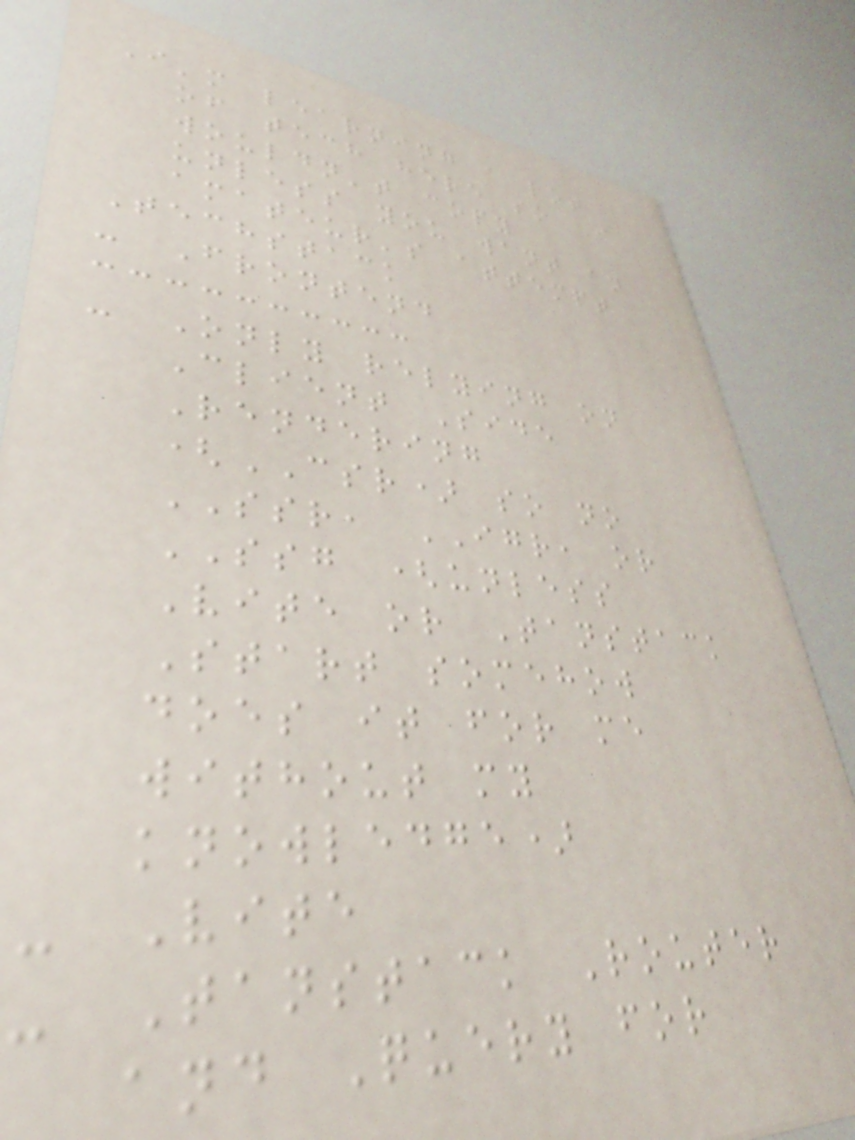I'm learning a lot
of tech here so I
wouldn't copy
unless you want an
amateur's attempt
Techstack
- Frontend
- Only relying on
Client Side
Rendering
(CSR) so no
SSR, IGR, or
SSG (unless
Vite or Tanstack
Start somehow
does it for me
without my
knowledge)
- Vite
- Tanstack Router
and Query for
